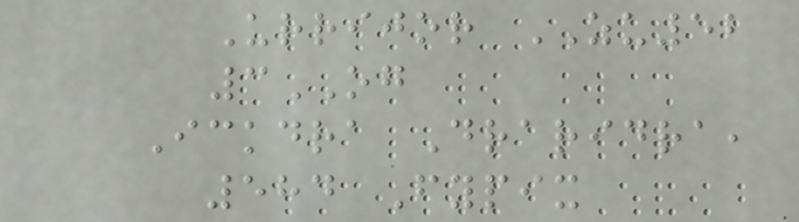Urrijor ZU52
3OG
Ickdra Draridra,
584 Fypix
